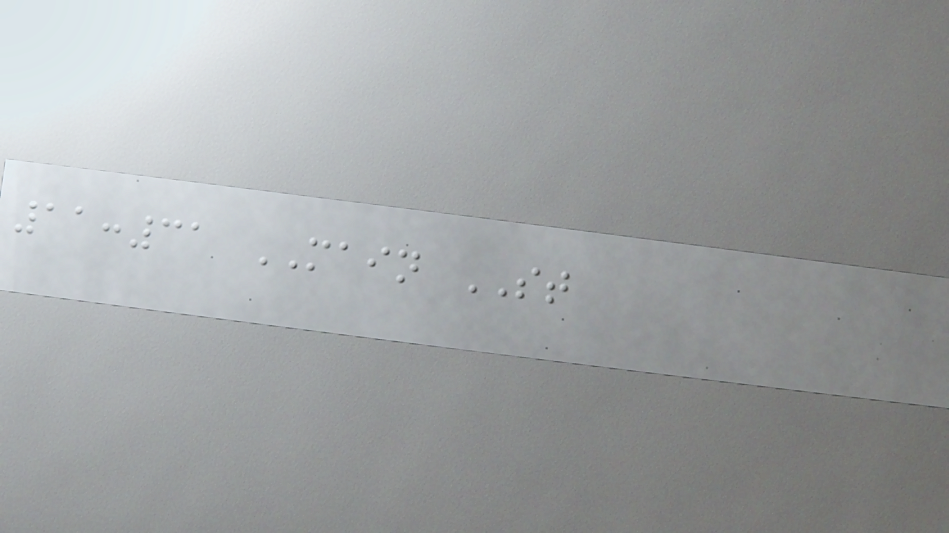11:31 MAIN ST
